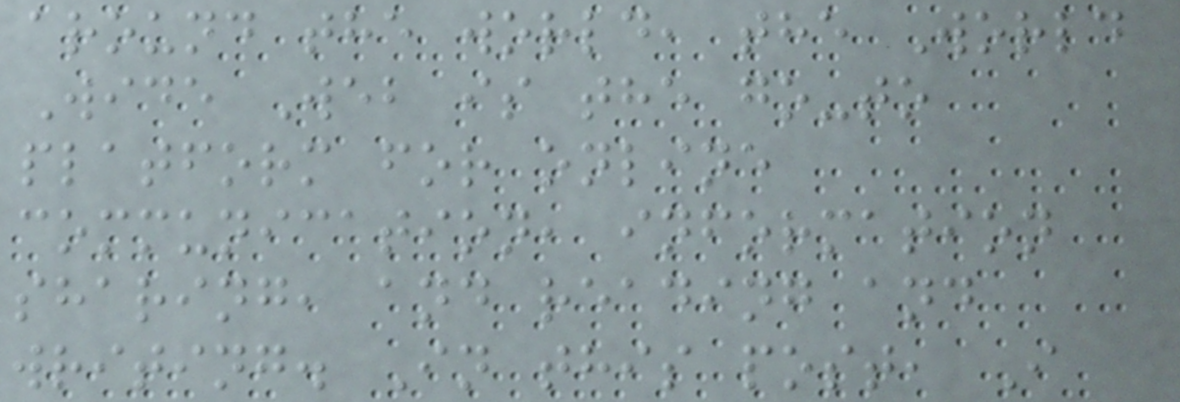around the world, the World
Wide Web is the go-to
platform for online
communication, information
sharing, and reading and
writing. In this post, I
